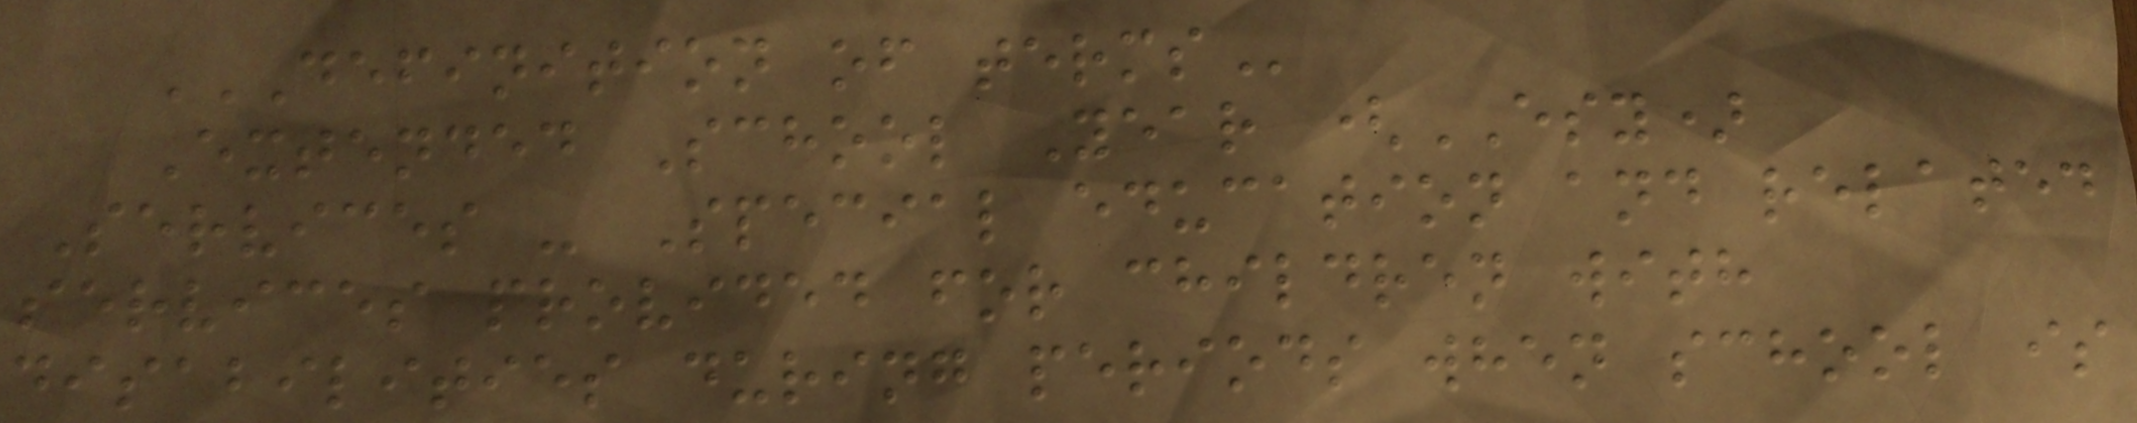DEFINITION OF TERMS
Extended School Year (ESY)
Services - Special education and related
services provided for children with
disabilities during periods when school is
